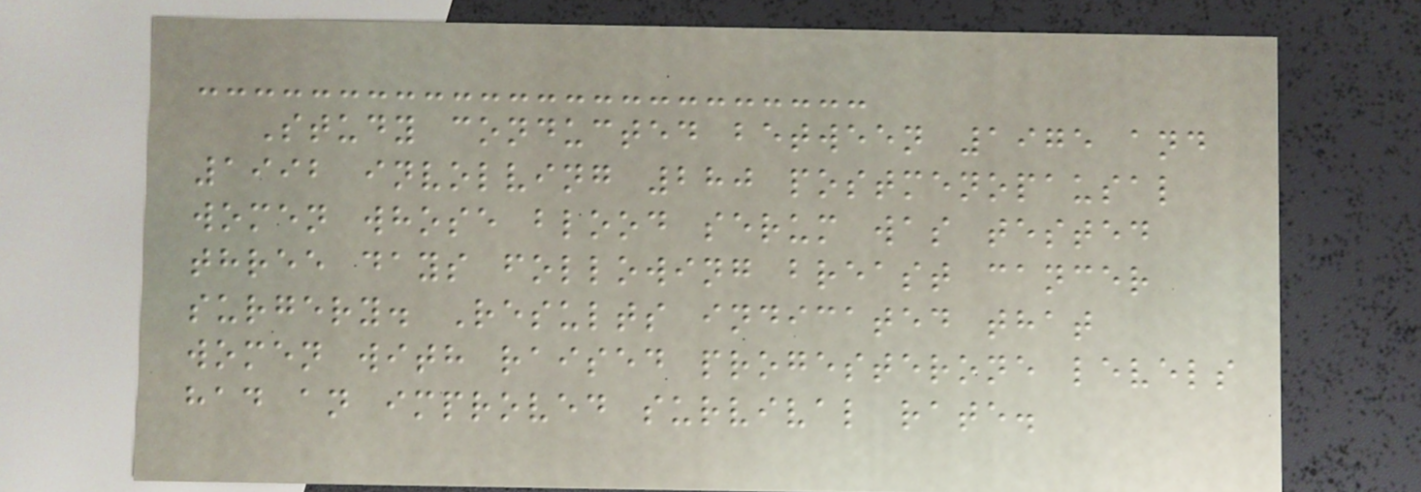Study conducted between 1975 and
1992 involving 280 postmenopausal
women whose blood serum was tested
three days following breast cancer
surgery. Results indicated that
women with raised progesterone levels
had an improved survival rate.
